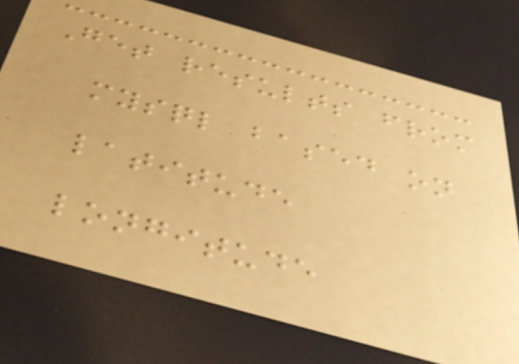Get results from
mysql based on
latitude
longitude
